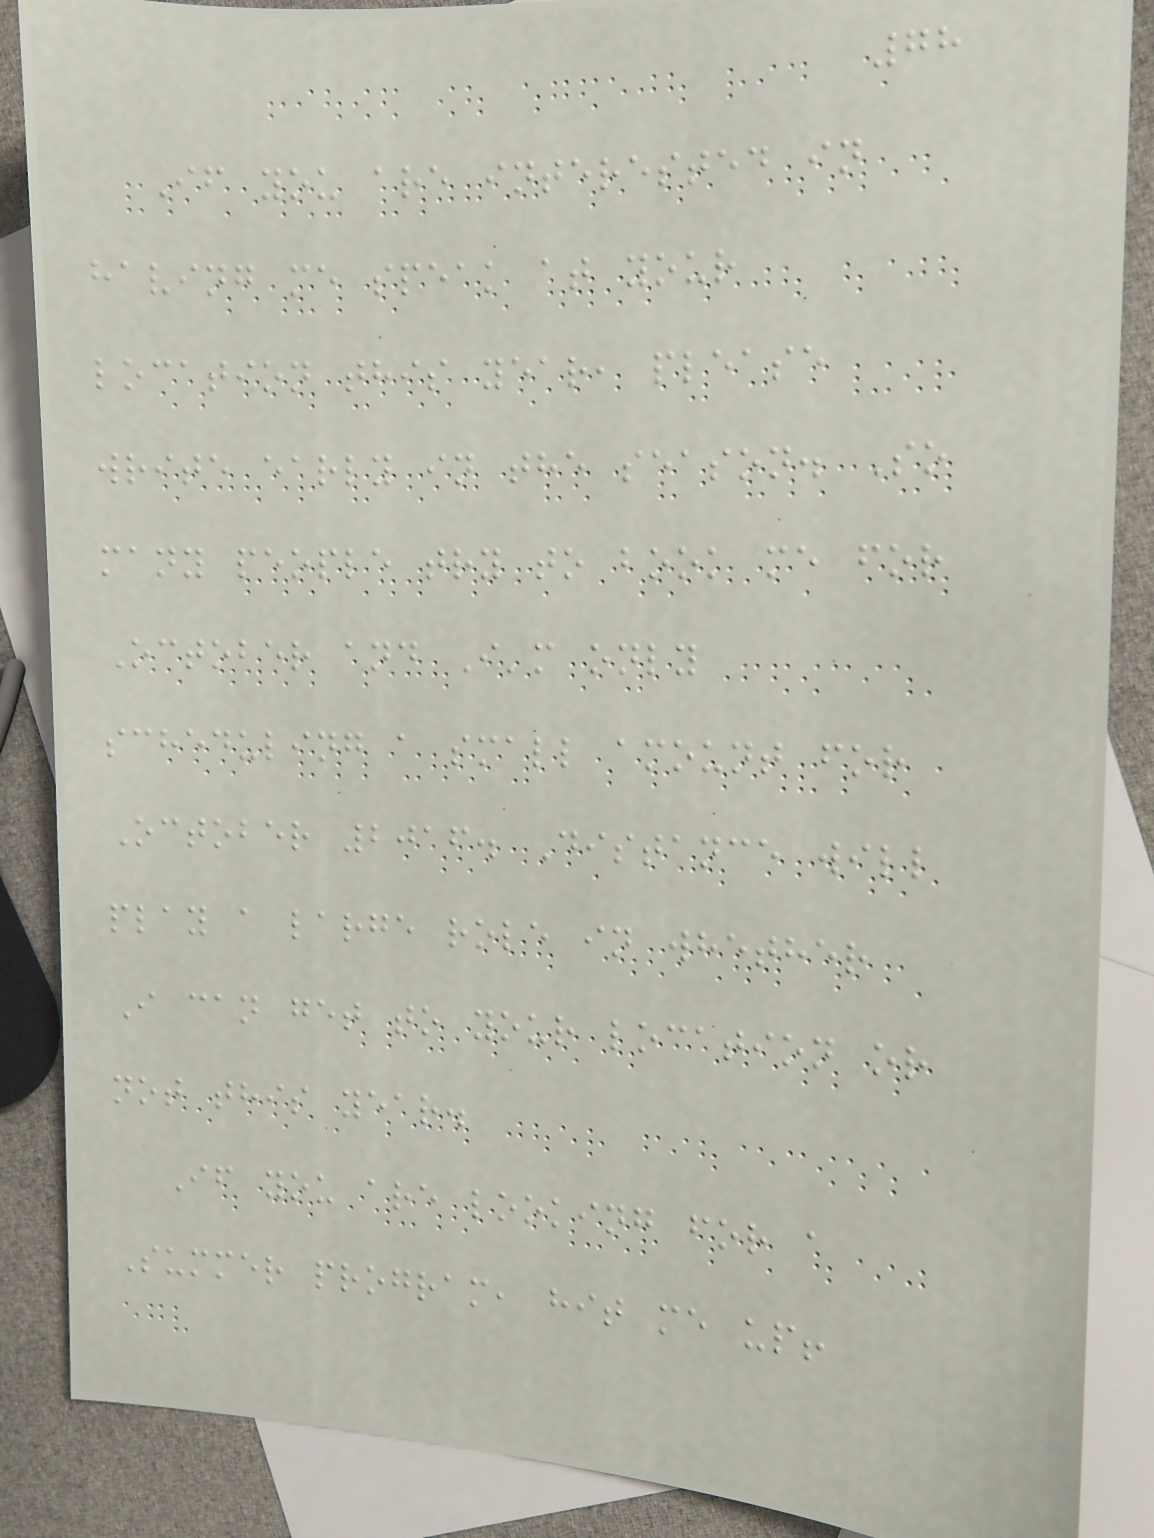78
If you are interested in
having me speak at your
location this year, please
write early in the season. So
many people try to book me for
October and I'm only
scheduling a small amount for
October 2016. Distance will
play a large role in whether
I can get to your location or
not this year.
If you are looking for a
Summer program, hit me up!
